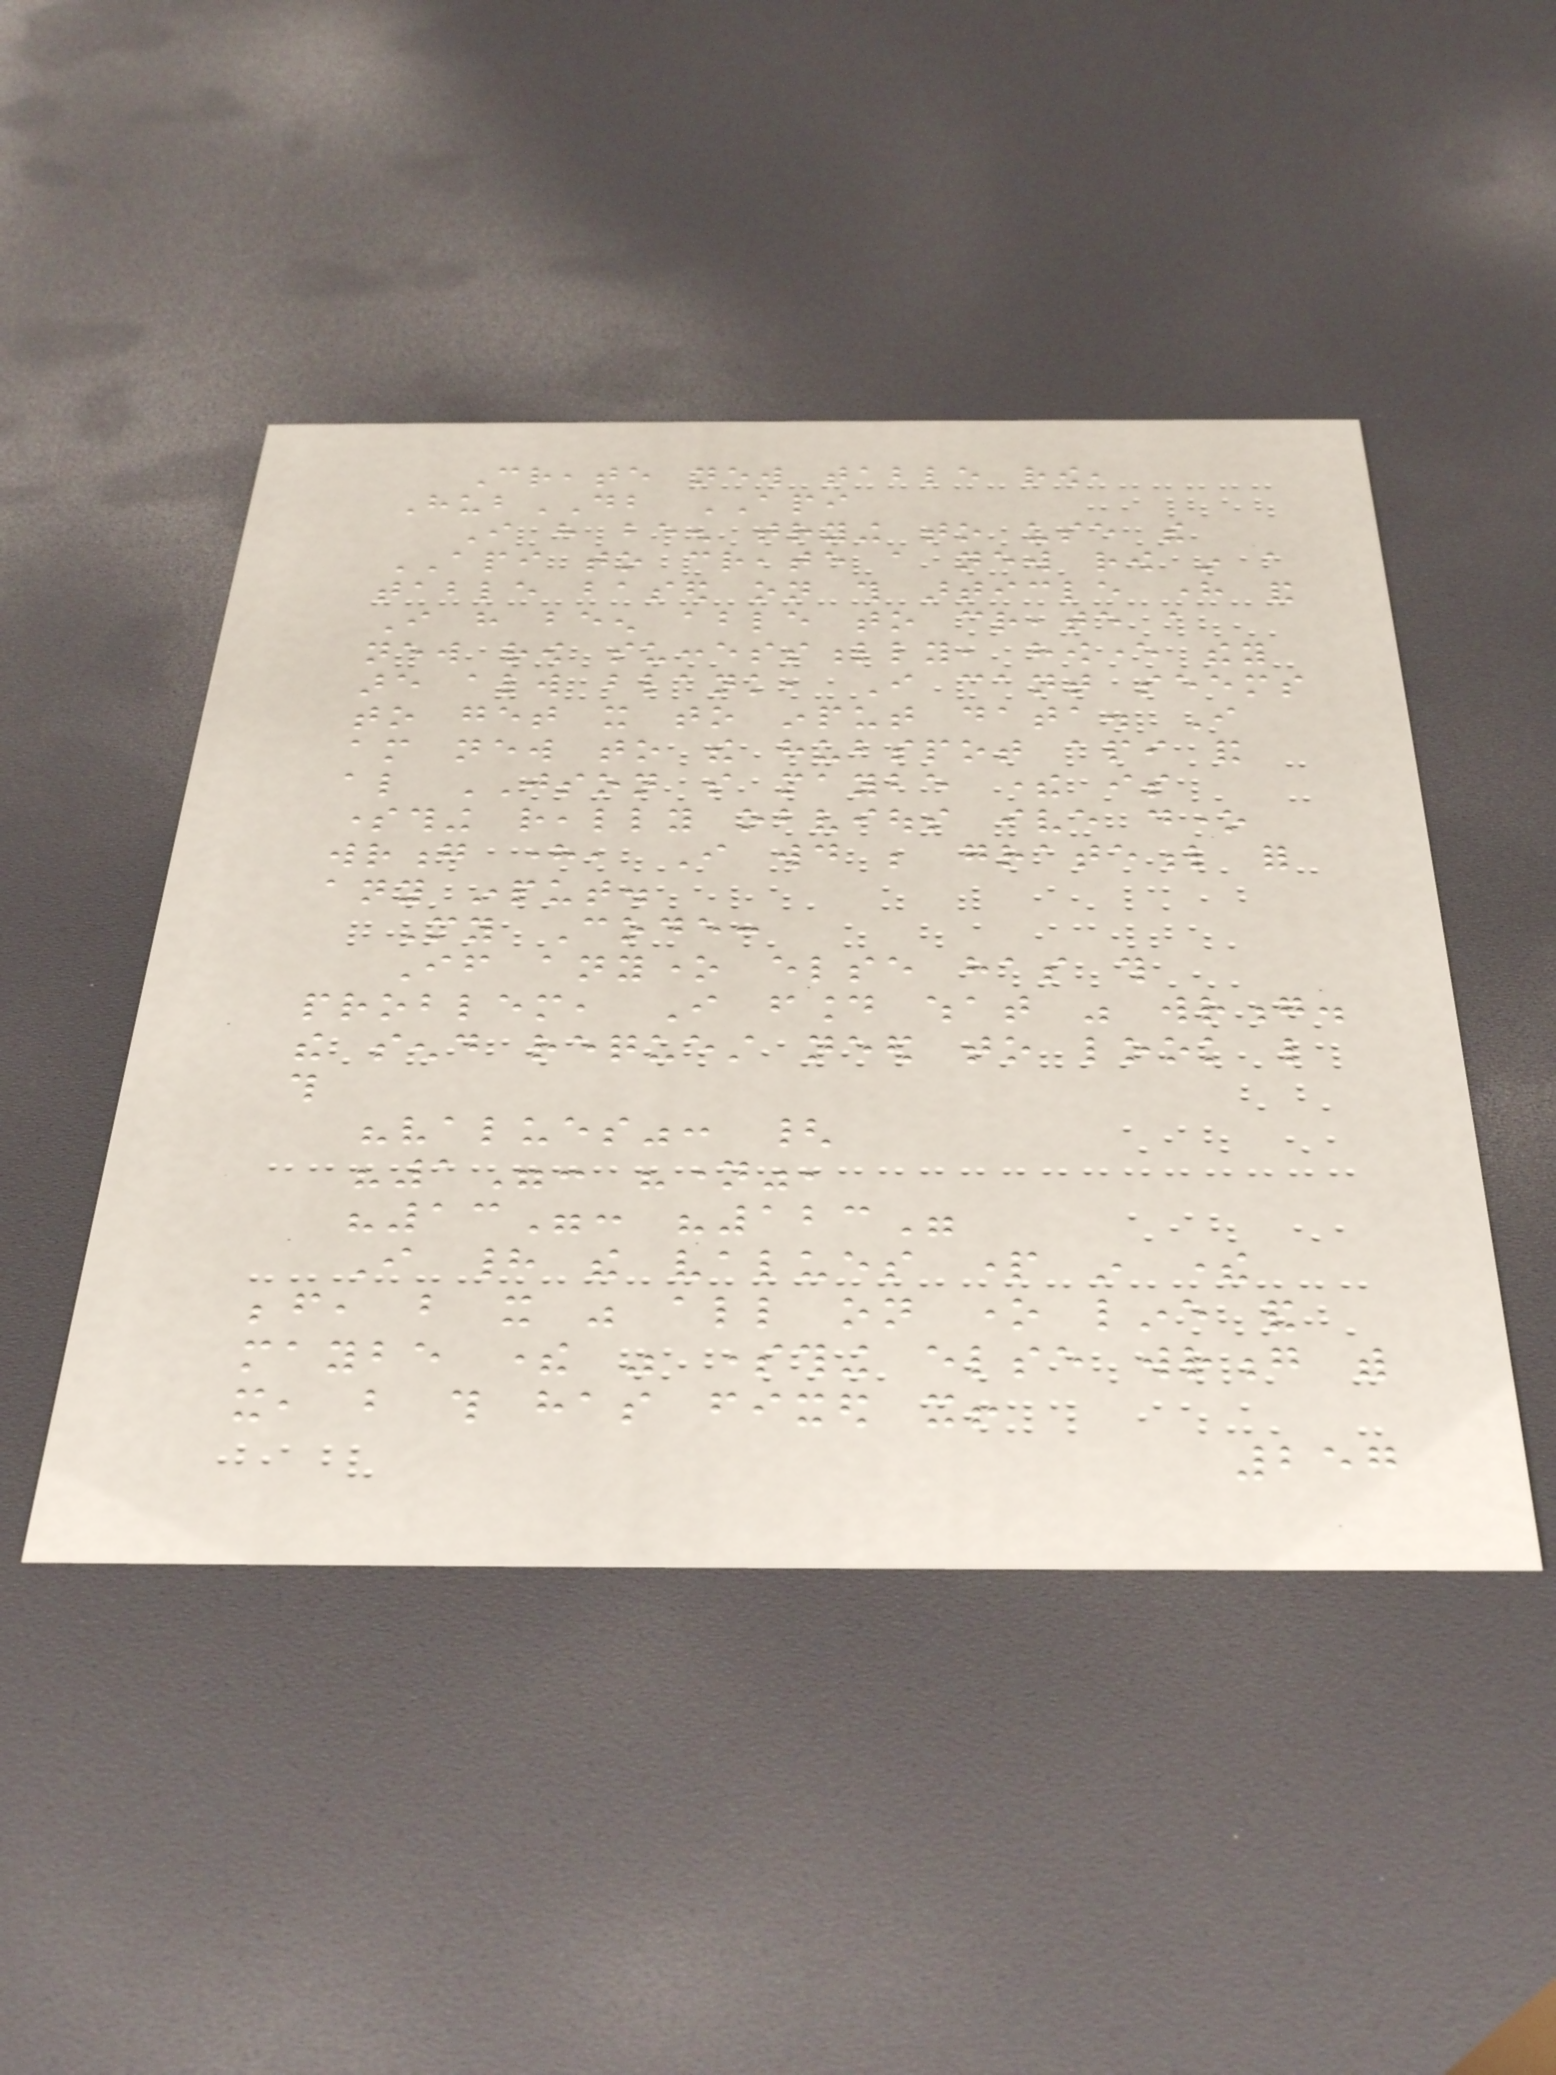Create new table row,
HubDB API
I have been trying to use the
API to create a new row in a
table based on this article here and
I have been able to create a
new row successfully, however they
are always blank, I cant seems
to get it to input data. I
am new to the hubspot api and
also JSON so maybe there is
something really obvious ive done
wrong here, I would be grateful for
any input.
My Code:
If anyone else has this
problem, I found what was wrong.
the send request need to look like
this
"values": {
"1": "name",
"13": "123"
I had the values part in there
before, but it was all on one line and
maybe there was something else wrong with
it, but this has fixed it!
257
